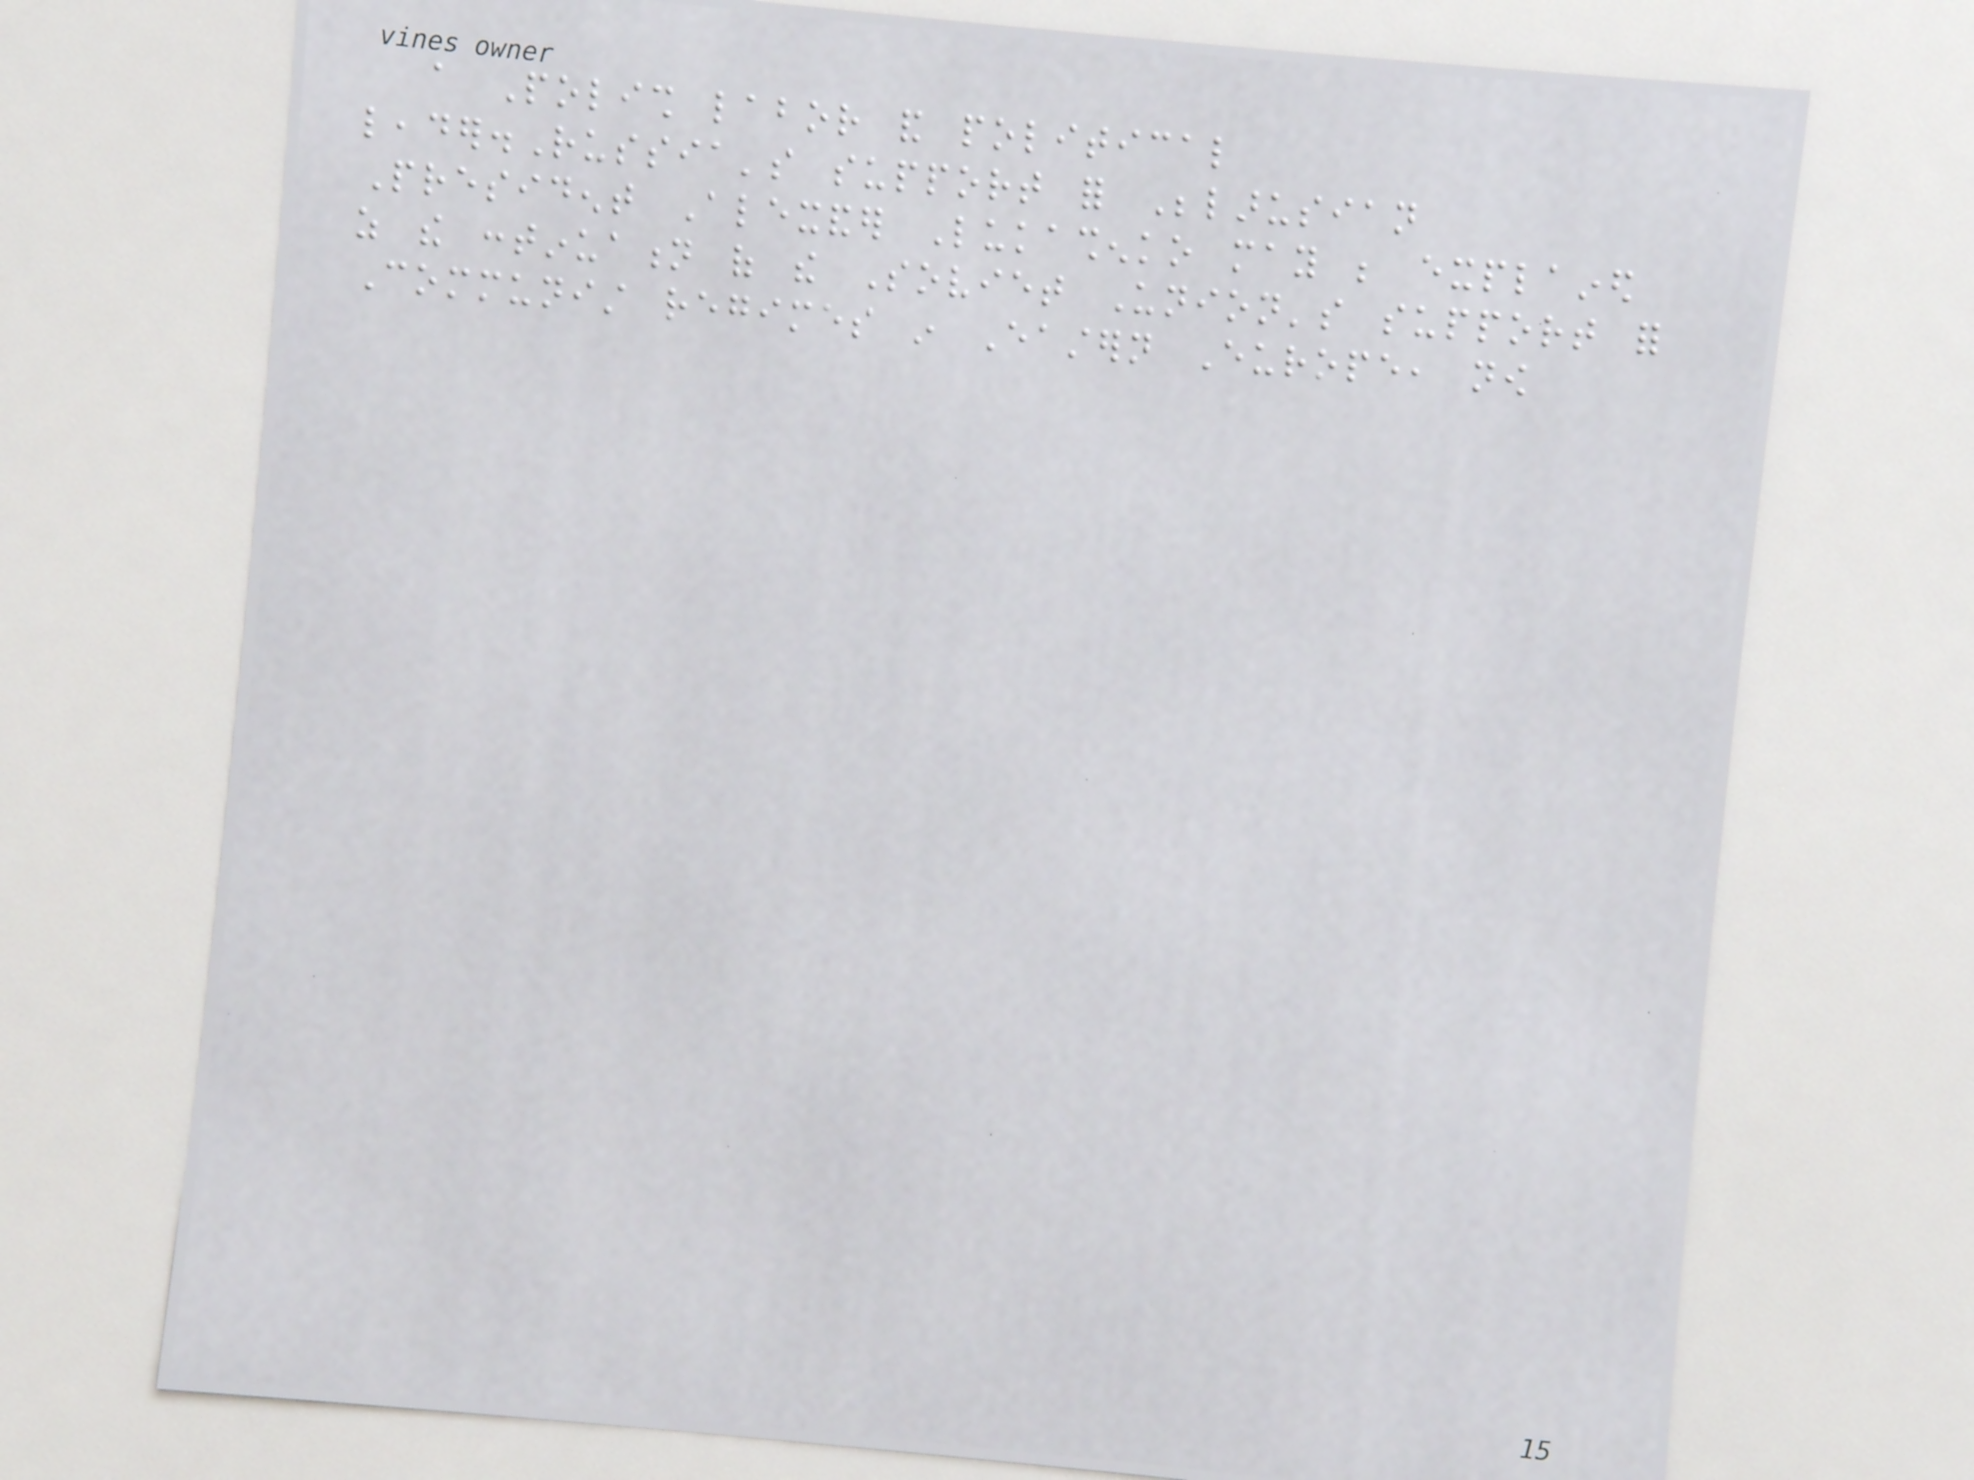a Polish labor and political
leader.Russia's support for Belarusian
President Alexander Lukashenko may be explained
as the continuation of the Soviet Union's support for
Communist regimes in Eastern Europe, now
